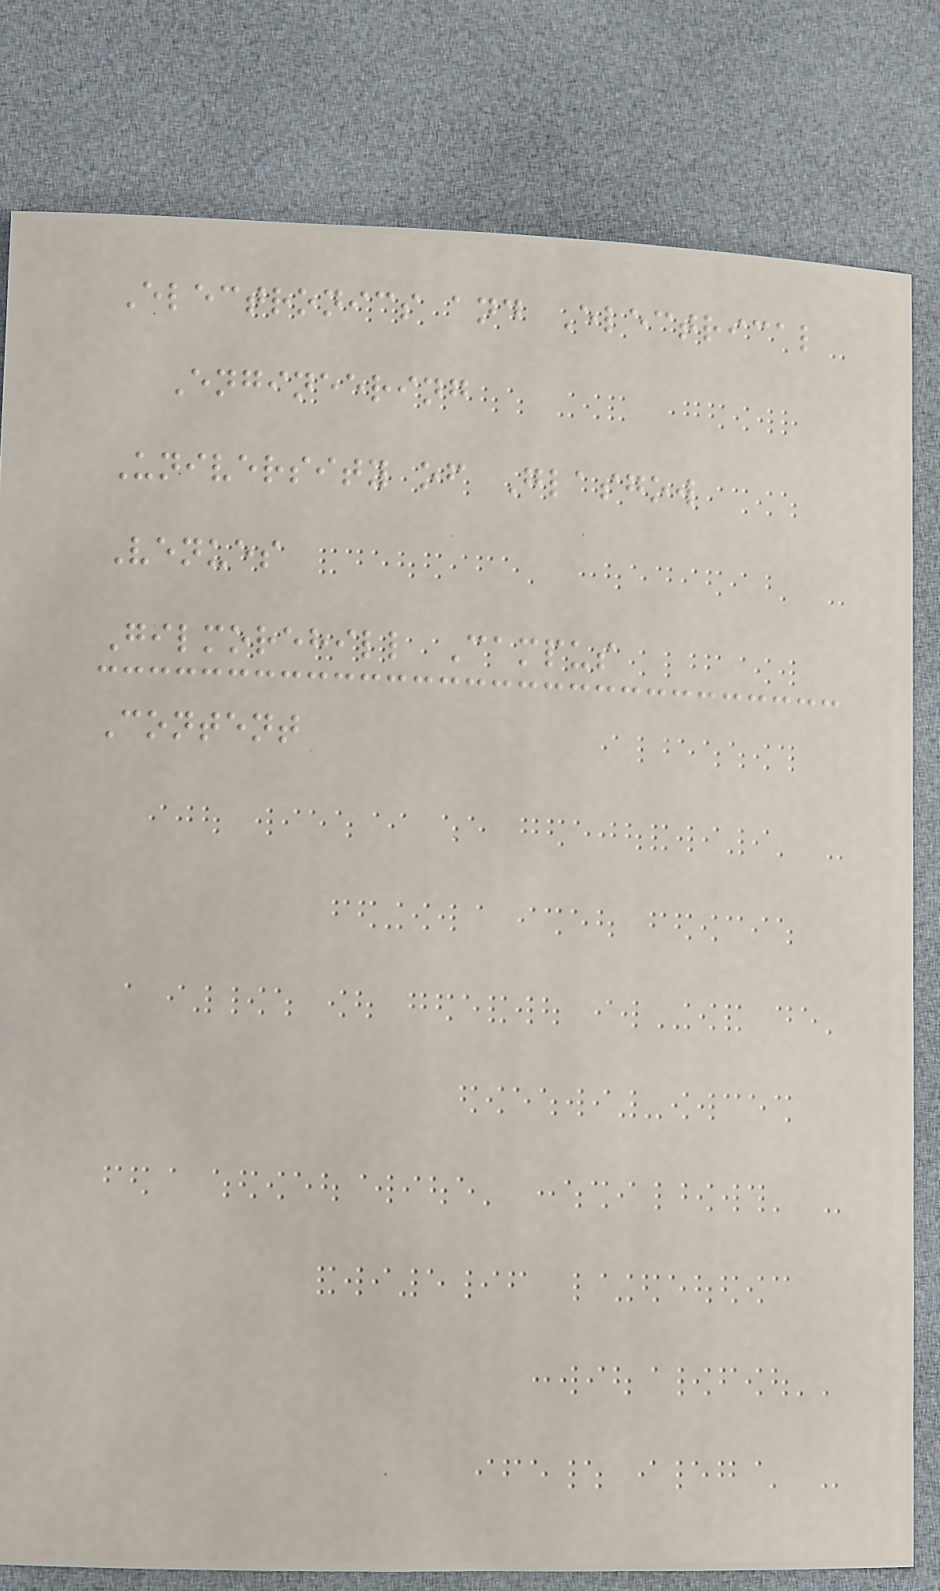Electronics and Electrical
Engineering
University of Glasgow
Venues
Gilmorehill Campus
Content
